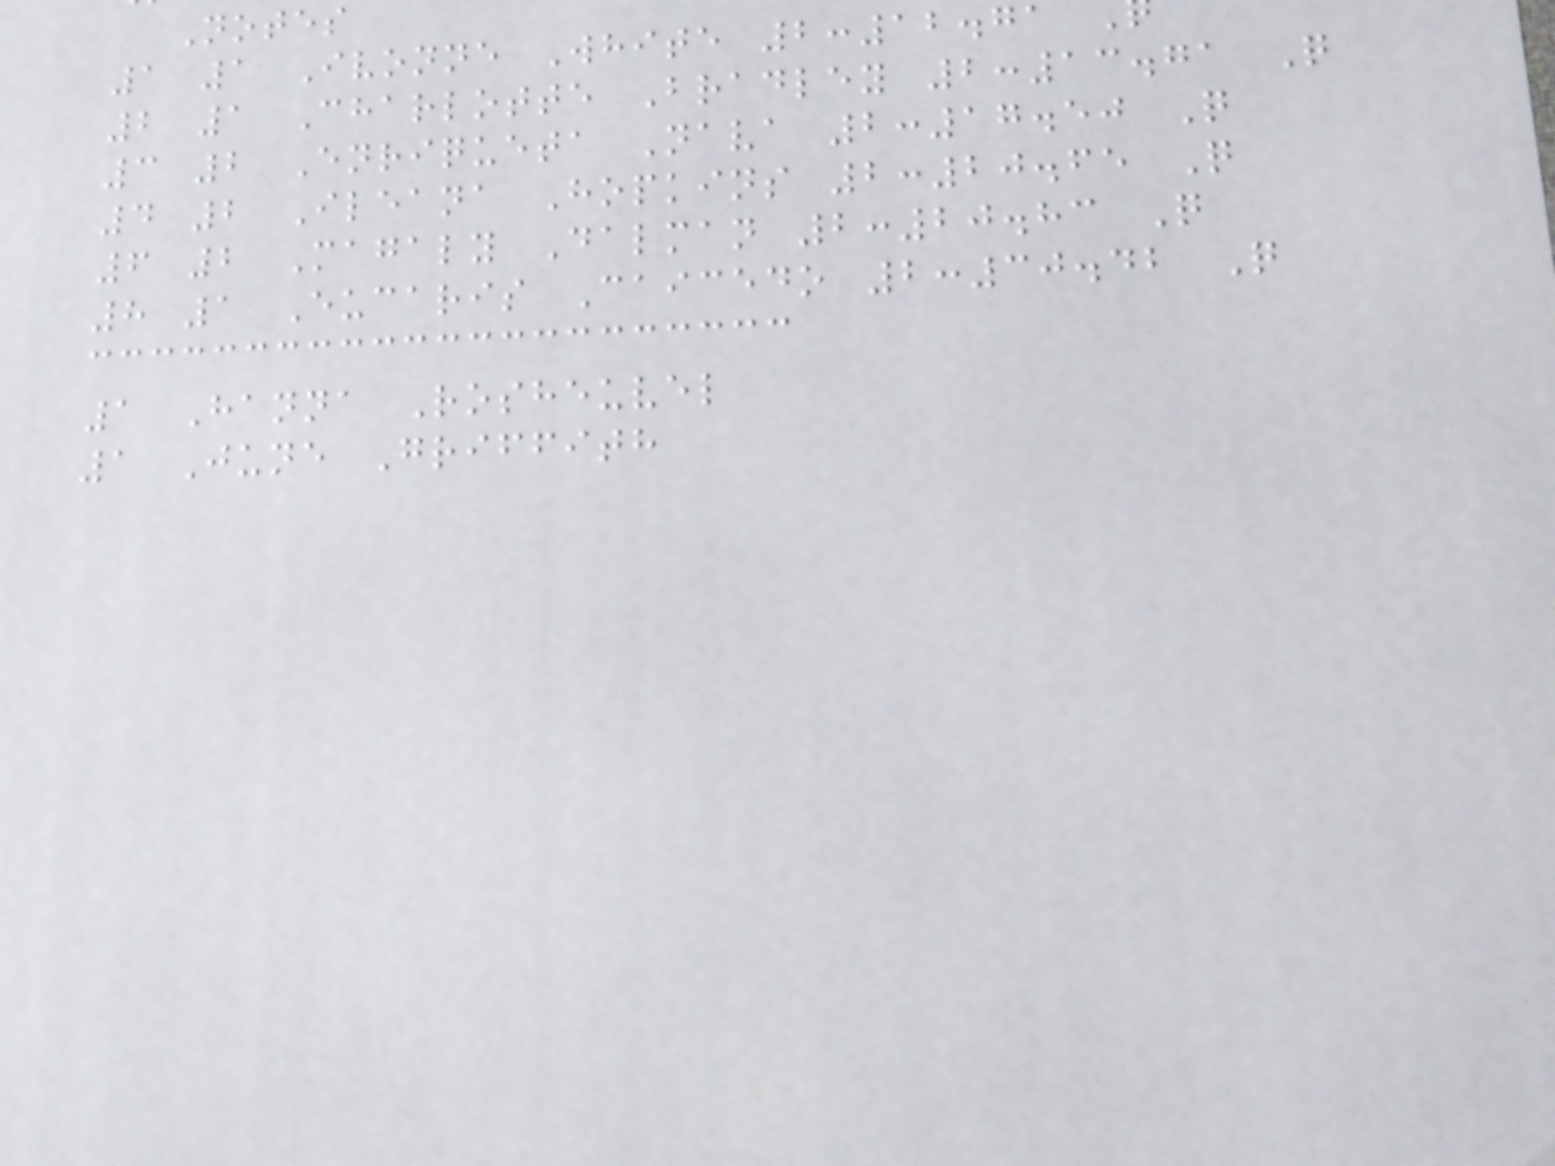Notes
1 1 Ivonne White 2:12.71
2 1 Charlotte Bradley 2:13.71 Q
3 2 Enriqueta Nava 2:17.50 Q
4 2 Ileana Hopkins 2:20.65 Q
6 2 Magaly Dalman 2:20.83 Q
8 1 Eucaris Caicedo 2:30.42 Q
1 Hanna Rosheuvel
1 June Griffith
